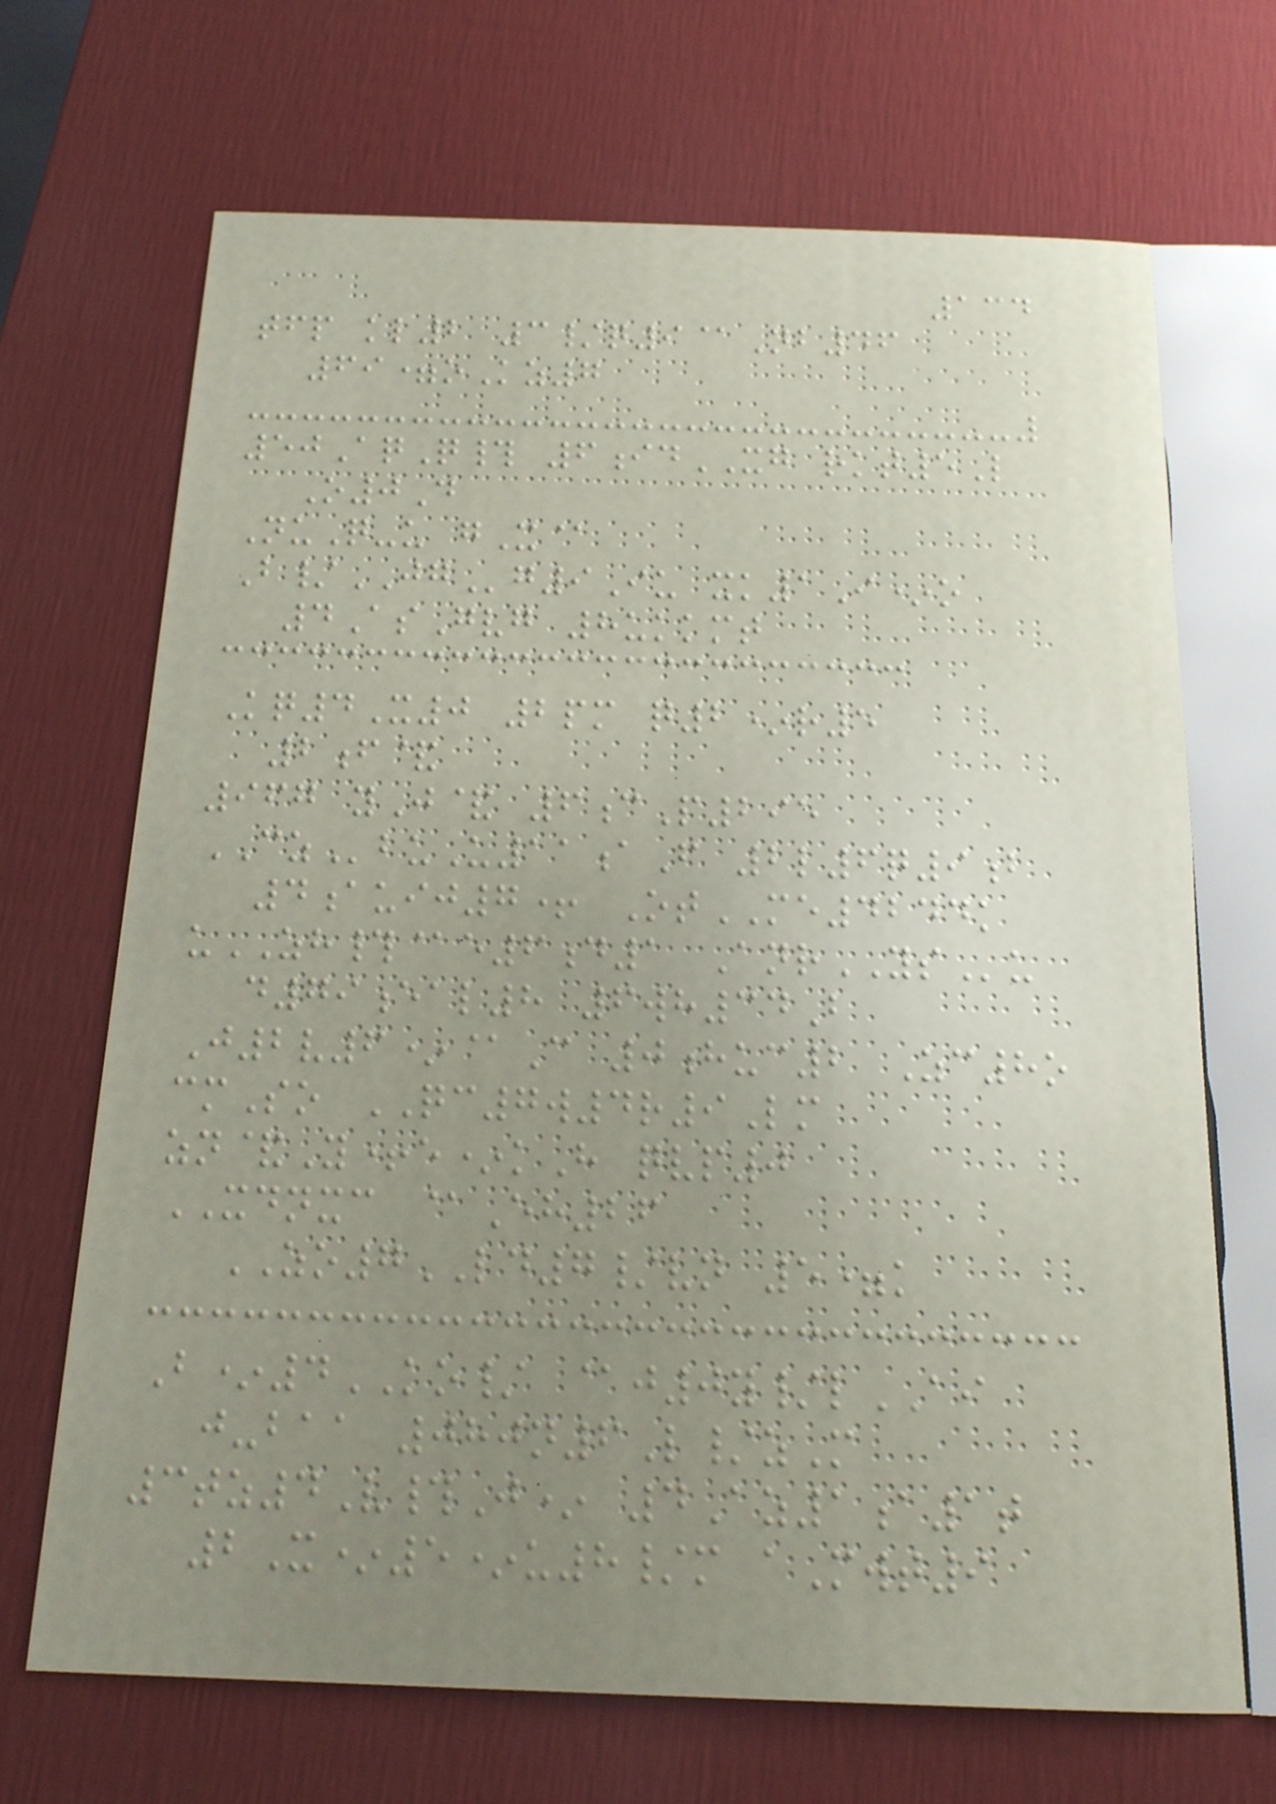134
tfp kl2 3/q9@Nb46
69=oKz7
50AqQ# 6idXG rkt5L
O0D
NuQ-u gX@
B/JGg9Iu xk1I*o
4AsGvg 8ukkmt
Kq4X0 2pm q2*r5
2f&
967 yJ& 6cP295
CZbuU11aF 2l6q9b
4auij7+ OtME4244k
uZH#@e6d1 AnrYSu
d79eal8 6wh34B
J2v6*@C 0huc2 Zc8o
cmSo QC7w4r9Lm
zn&Y+e*kH qvp0
XDNXC @Eh26
ZO7LD7/vn 5=k
B*4KO/ @j0y/lAI
j-baa 080n6L/zM
3tz4V#J* 4Az1a1t
2X*5*u8/m aMwt9
